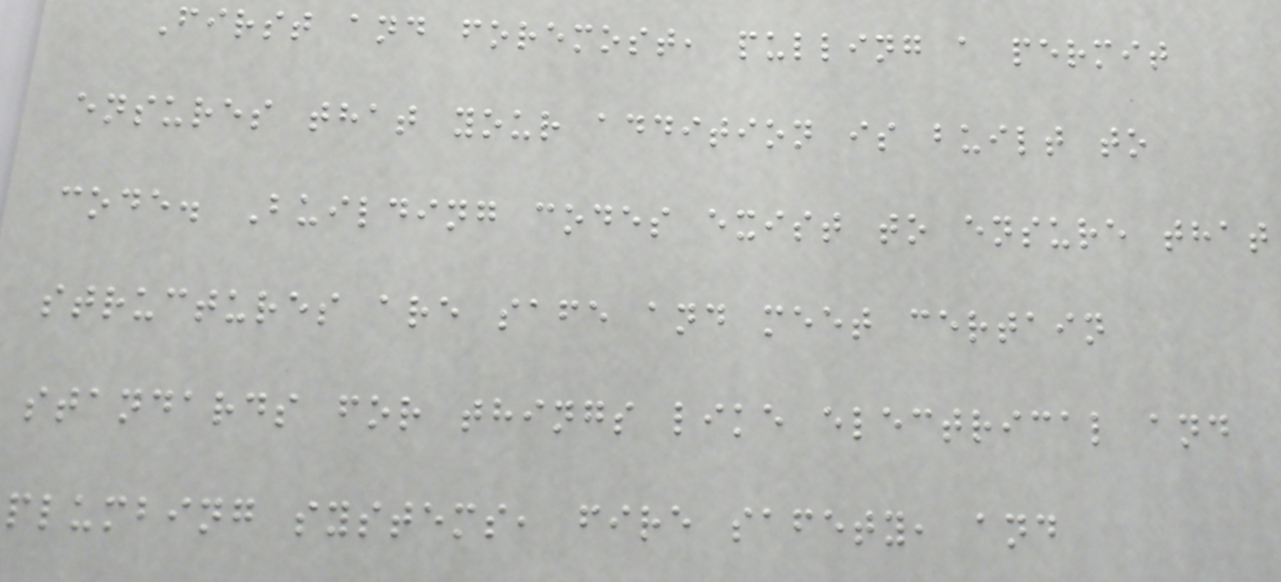First and foremost, pulling a permit
ensures that your addition is built to
code. Building codes exist to ensure that
structures are safe and meet certain
standards for things like electrical and
plumbing systems, fire safety, and
